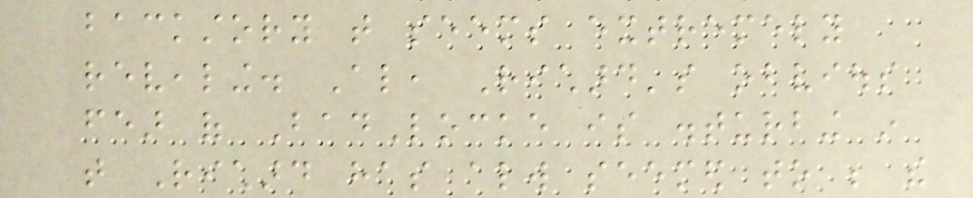backstory that seems extremely
revealing. Also, Richard's obvious
fear of BadLocke is disturbing in
that Richard has always seemed to be the
